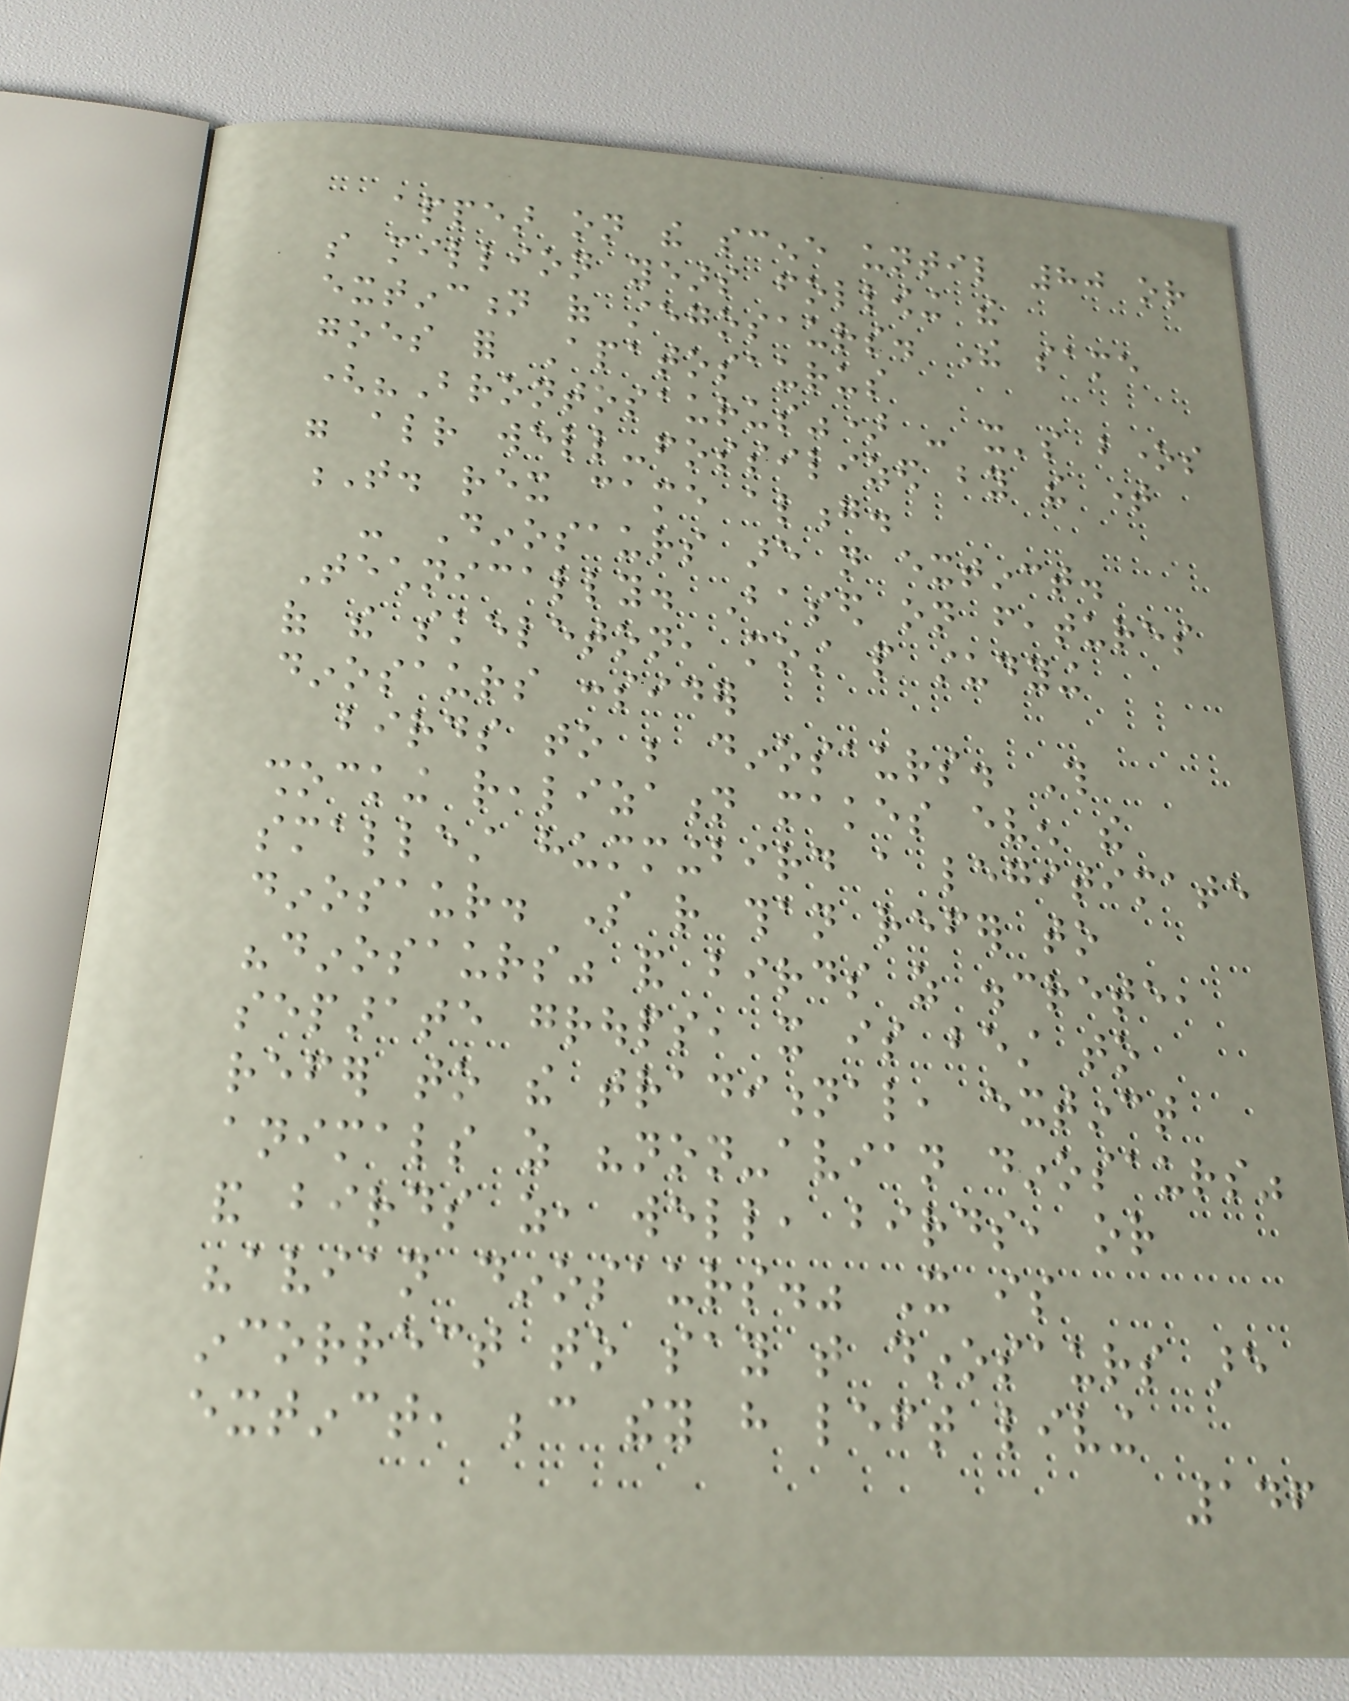appear on the scene until 80 or
so million years following the
extinction of stegosaurs. The same
goes for Apatosaurus
("Brontosaurus") - it's bones
were already well-fossilized by the time
T. rex came along.
- Dinosaurs are not extinct.
Technically. Based on features
of the skeleton, most people studying
dinosaurs consider
birds to be dinosaurs. This
shocking realization makes even the
smallest hummingbird a legitimate
dinosaur. So rather than refer to
"dinosaurs" and birds as discrete,
separate groups, it is best to
refer to the traditional, extinct
animals as "non-avian dinosaurs"
and birds as, well, birds, or
"avian dinosaurs." It is
incorrect to say that dinosaurs are
extinct, because they have left living
146
